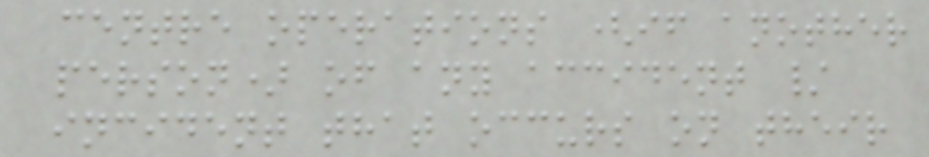centre operations (if another
person) of any accident /
incident that occurs on their
